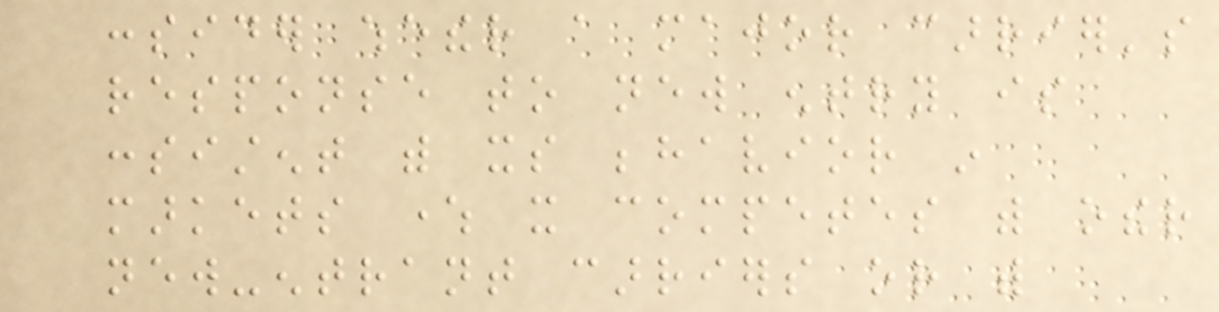consider whether a major carrier's
response to new entry is
consistent with its behavior in
markets where it competes with other
new-entrant carriers or with
